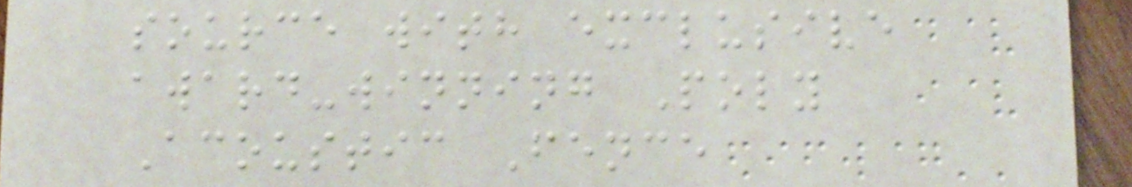source with exclusive
award-winning Poly
Acoustic Fence
